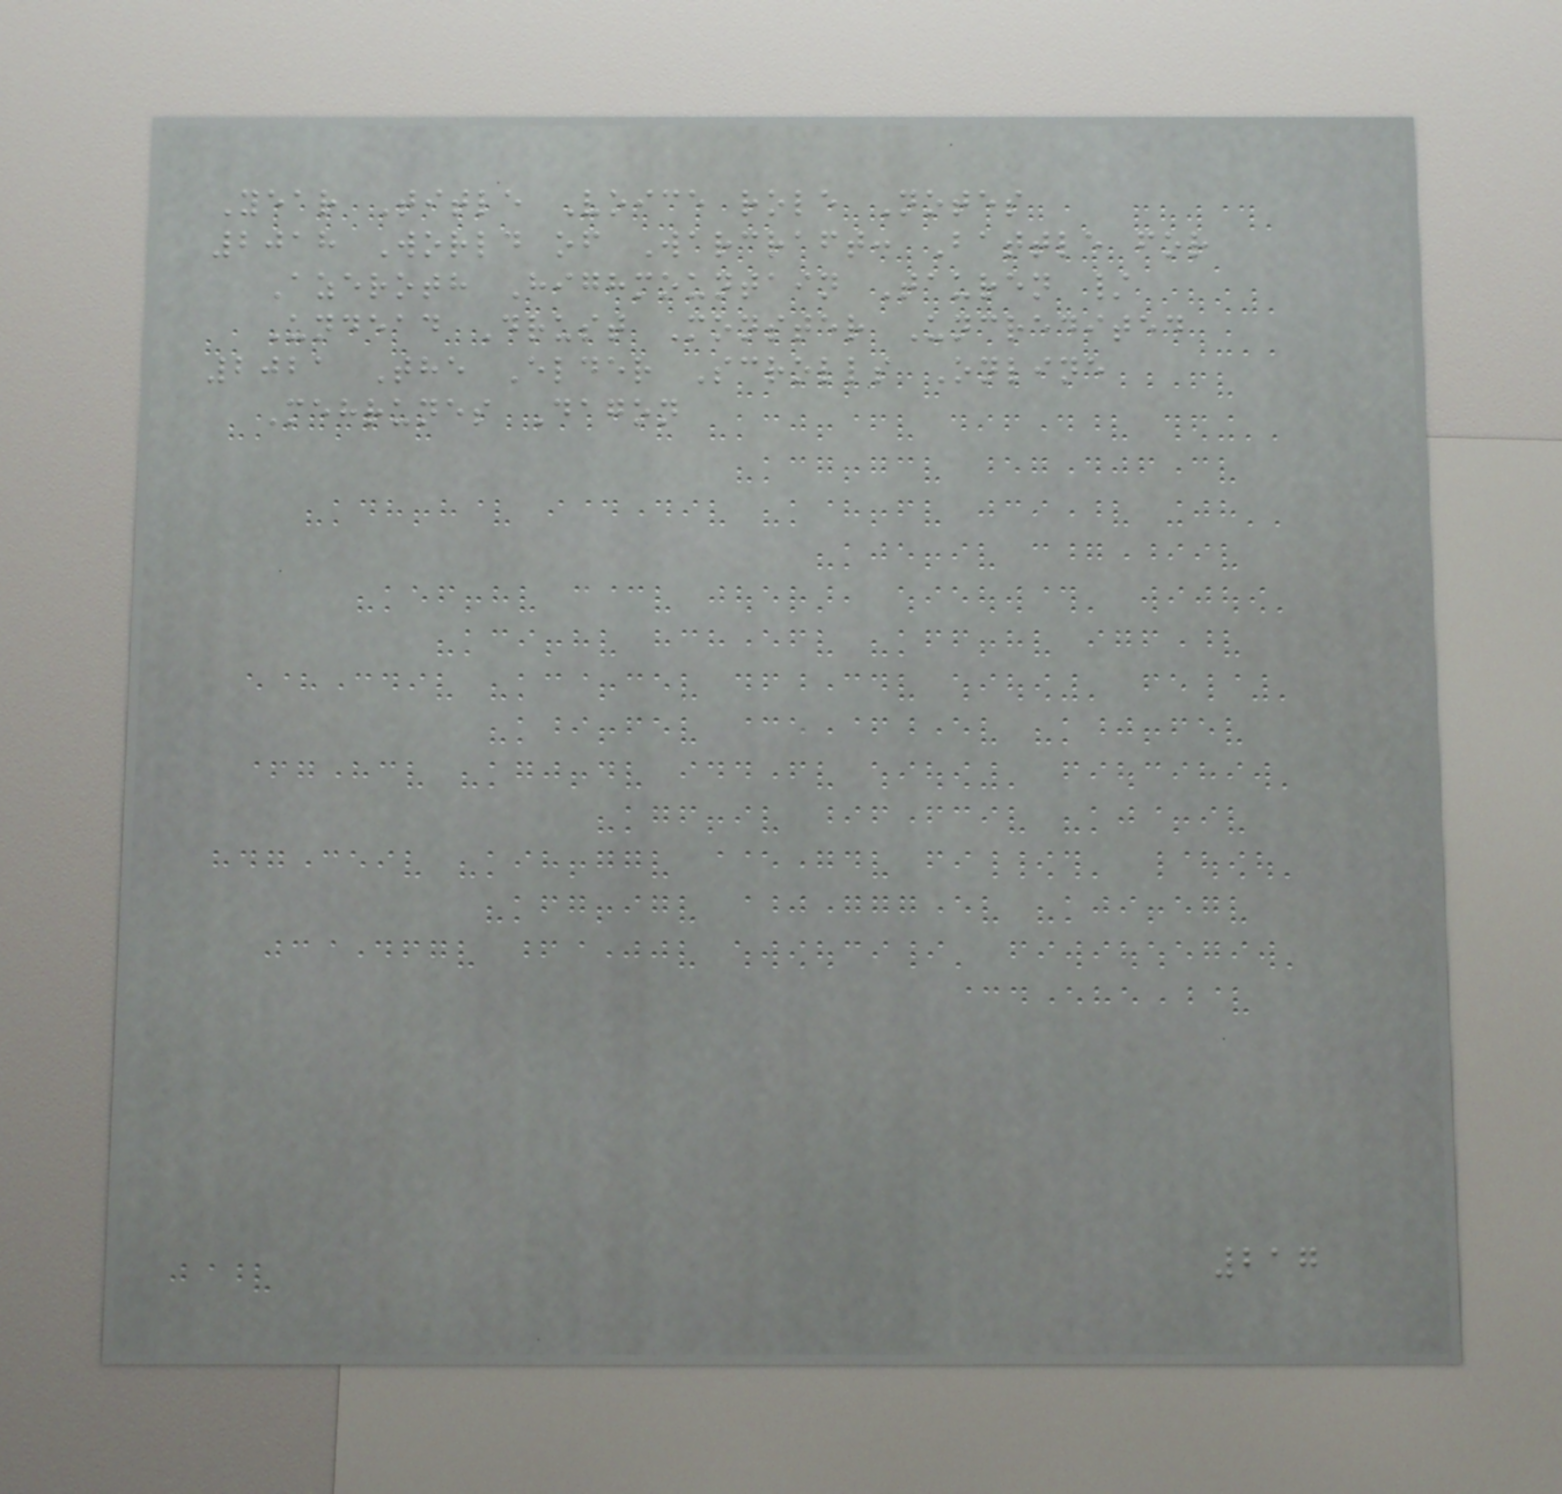Year Title Voice role Notes
2018 World of Warcraft: Battle for
Azeroth Highmountain Tauren /
Undead Drust Monster Uncredited
2021 The Elder Scrolls Online
Mehrunes Dagon
217
